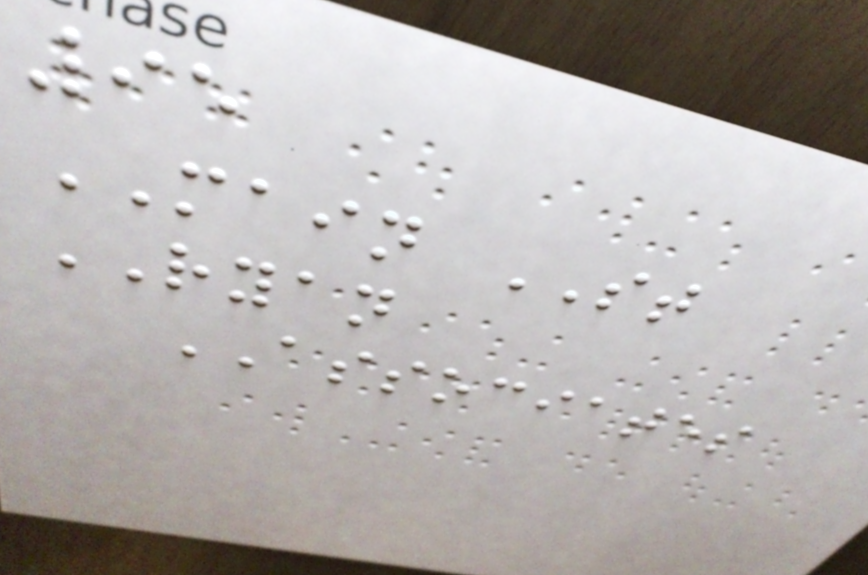95
MAIN ST
RYAN
ASSOCIATES
